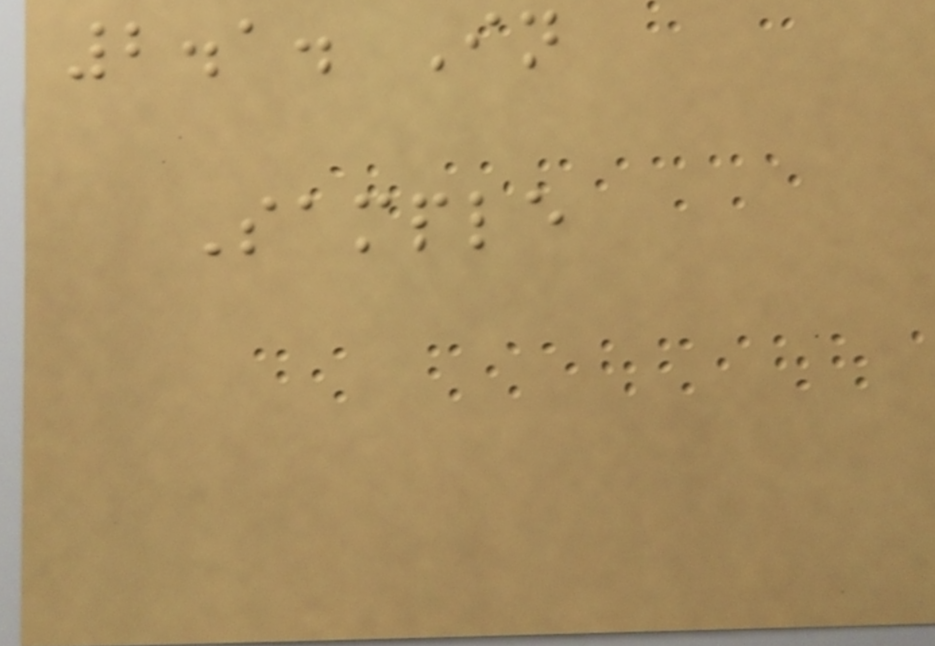2.1. In
Sample
